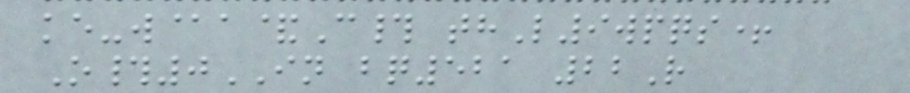ke-w@a&C# thL9wpqs+
O#0IN bq521 22R
